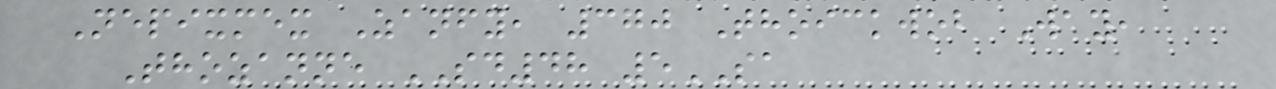Nepixmex Zanfy, 370 Thoickwob Way,
Thozanne SD48 5SA
